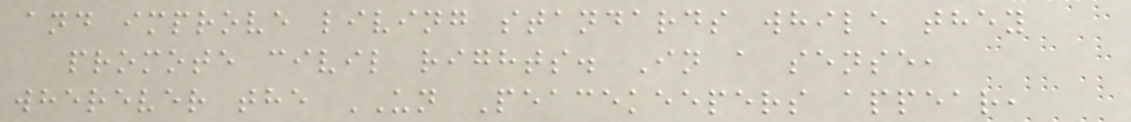and improve living standards while they
promote civil rights. In a sense,
wherever the UN Peacekeepers appear,
